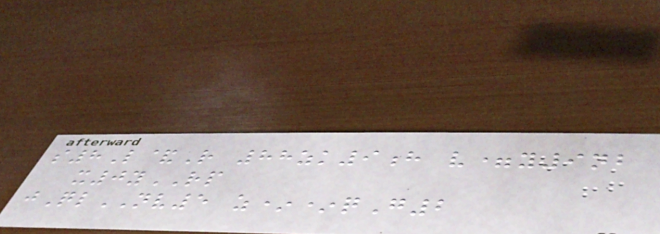s8L&R 88zk9h v=y9nb
x0yRP
jQlNV5 z**qG2
